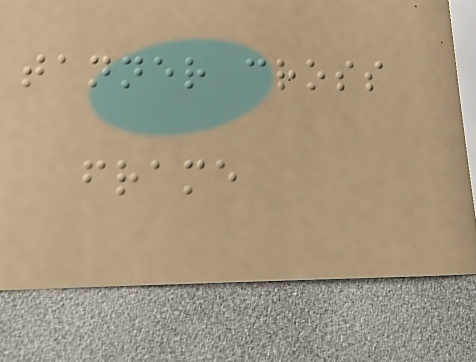tanner cross
frame
